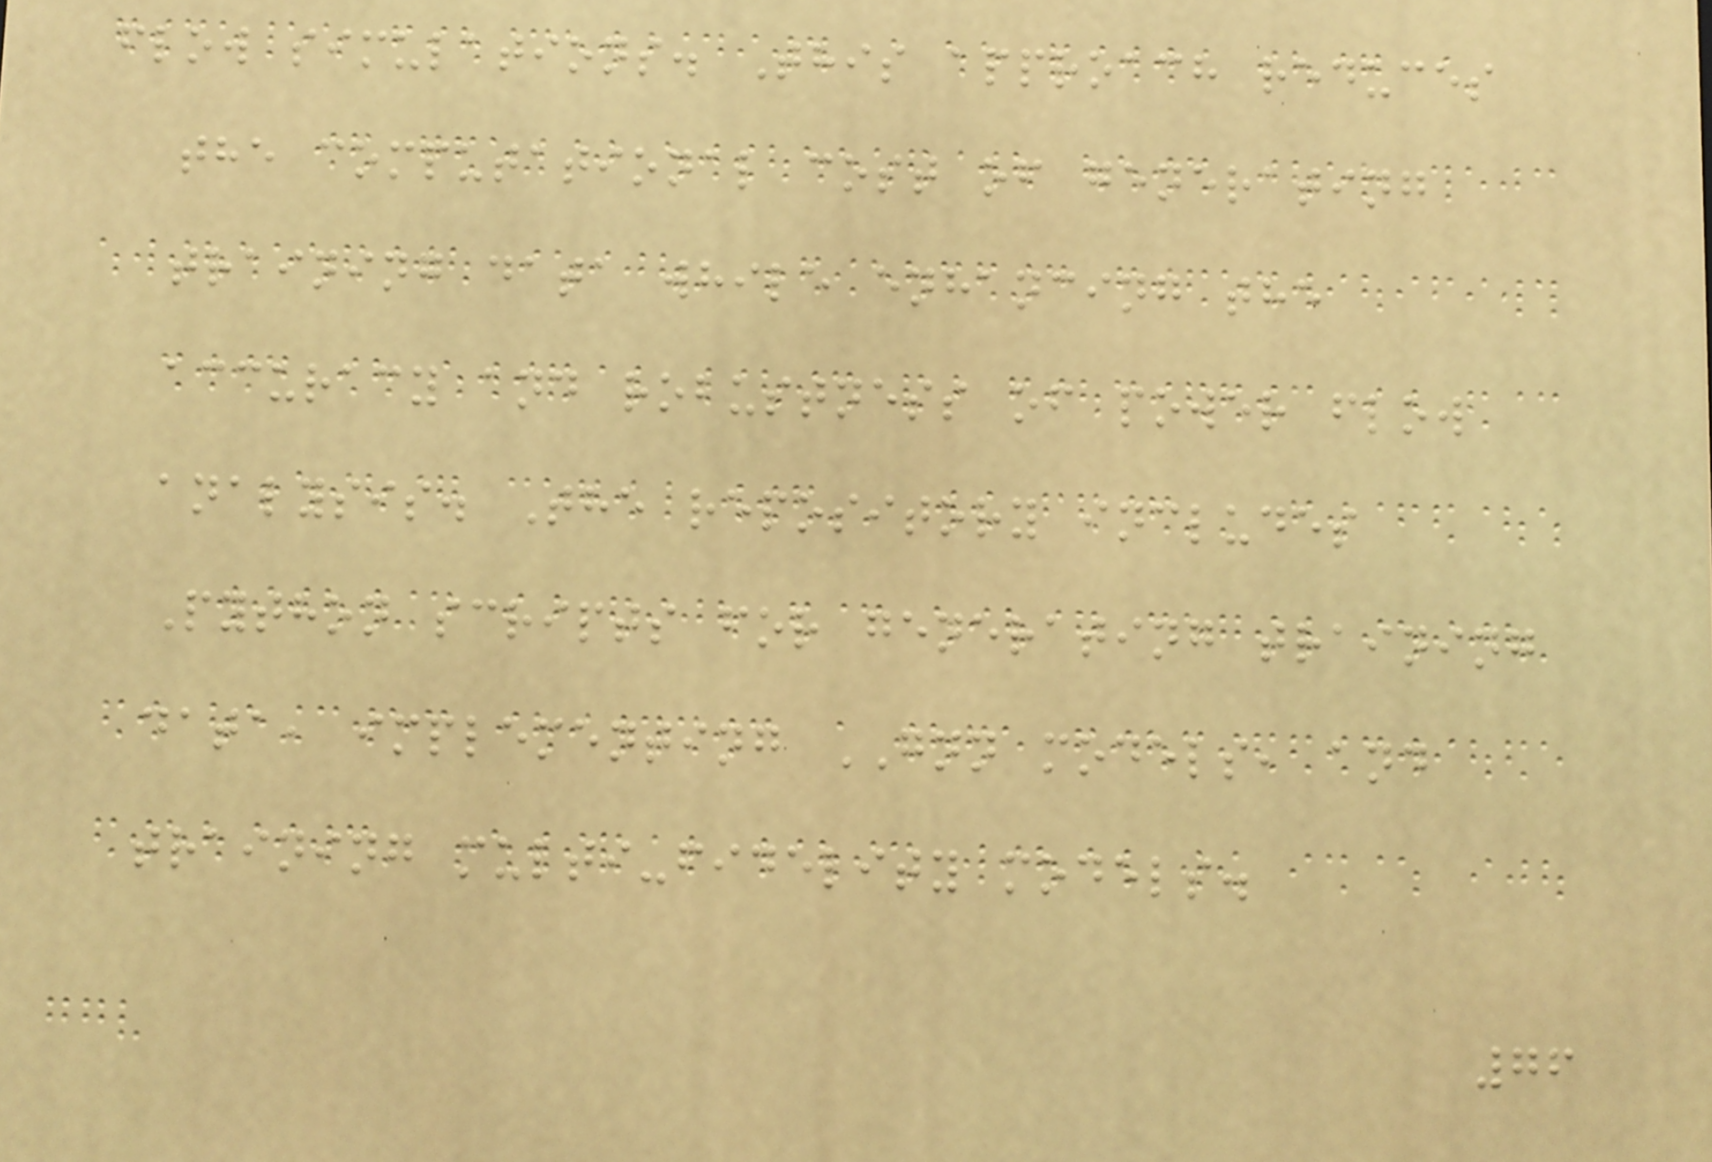flow simulations. This approach reduces
the computational cost of generating
training data while enhancing the
accuracy and robustness of power flow
analysis. The repository includes
Python scripts for generating training
data, implementing GNN models, and
training multi-fidelity models.
76
